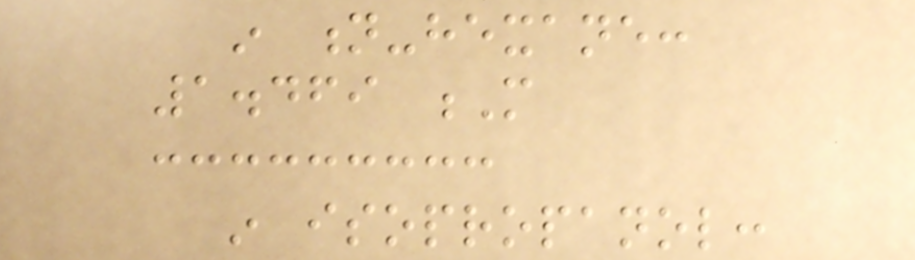in n-hexane:
1.469 M
in isopropanol:
